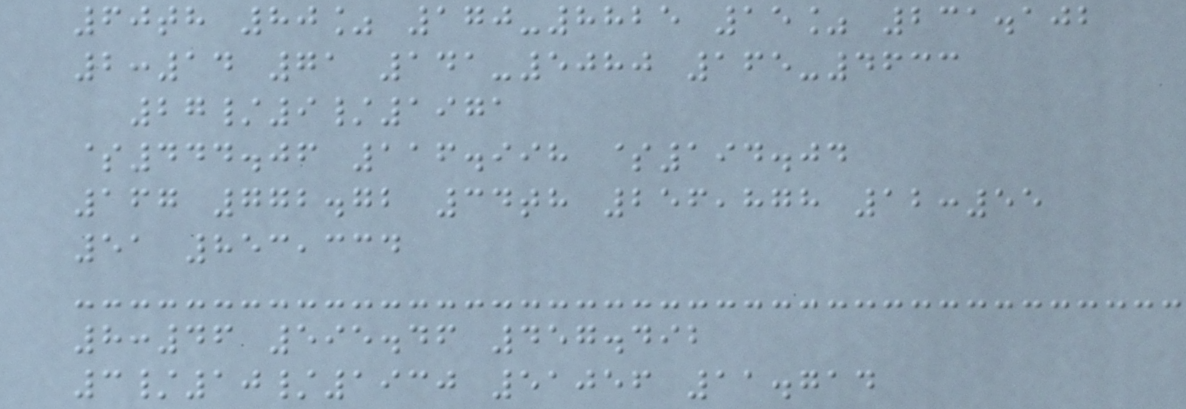60th 80% 170-8825 15% 231.102
2:14 71 141-5080 165-4633
27/9/1971
$444.06 116.998 $194.04
167 772.72 34th 256,878 12:55
51 853,334
8:46 595.46 457.492
3/10/1930 51056 11.714
